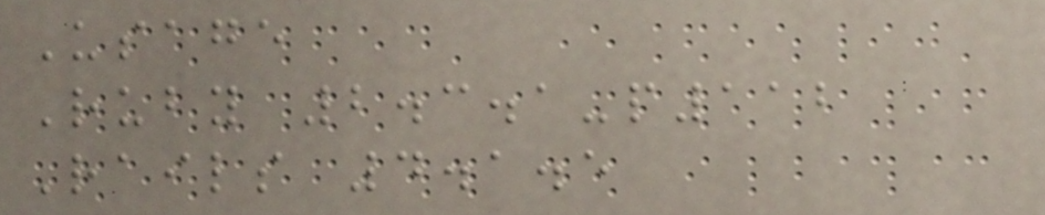Usage
Ruby 2.3.1-p112
Rails 4.1.5
